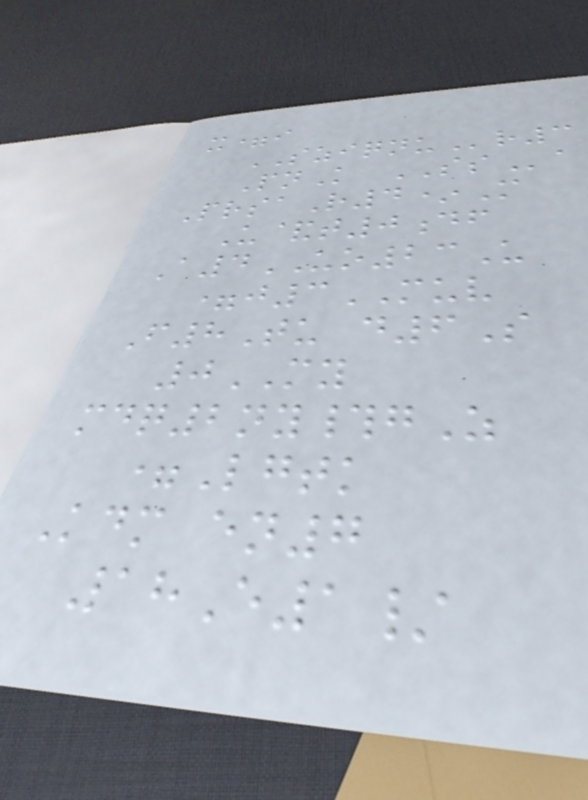x=i
SZIQNUr3
PnK SSa
PrsaR4*M
U&t0df
A4UO23U
=j3MUV
F8Tu d6S
0MY
mdq2ny#gZ
=Lgtk
Kdm en7
18E1/
